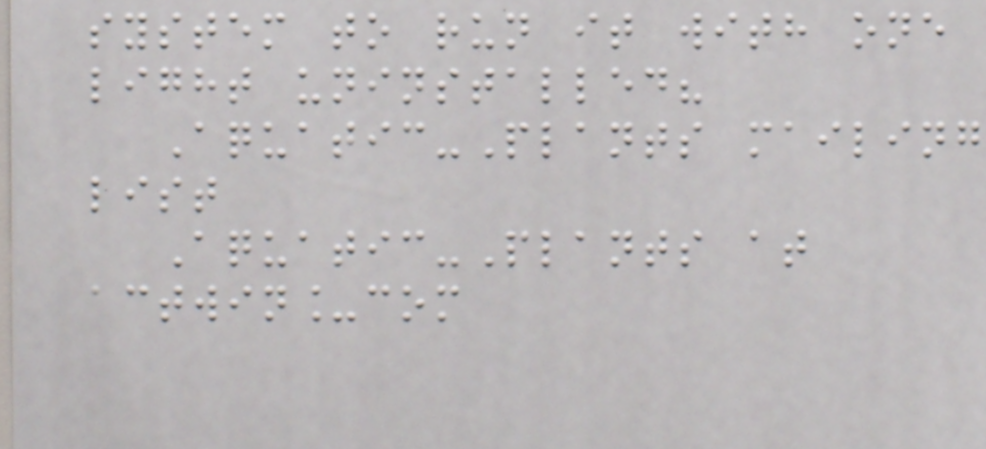system to run it with one
light uninstalled?
Aquatic-Plants mailing
list
Aquatic-Plants at
actwin_com
